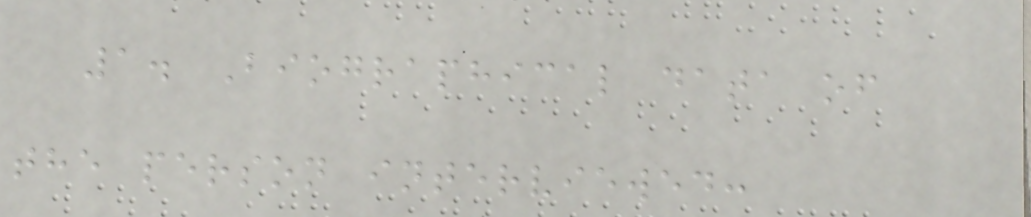1. Biographical data of
the person interviewed:
